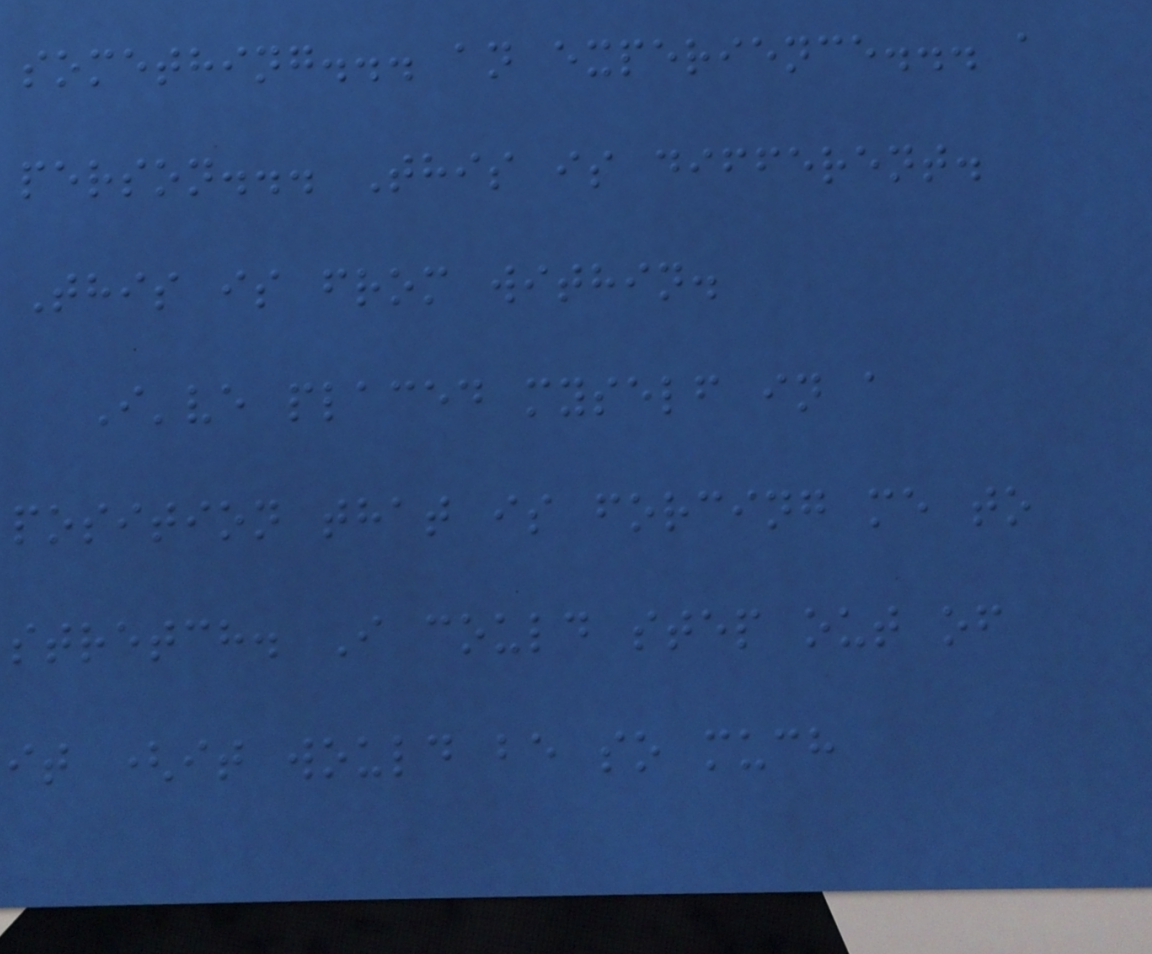something... an experience... a
person... This is different.
This is from within.
I've placed myself in a
position that is forcing me to
stretch. I could step out of
it (it would be so much
